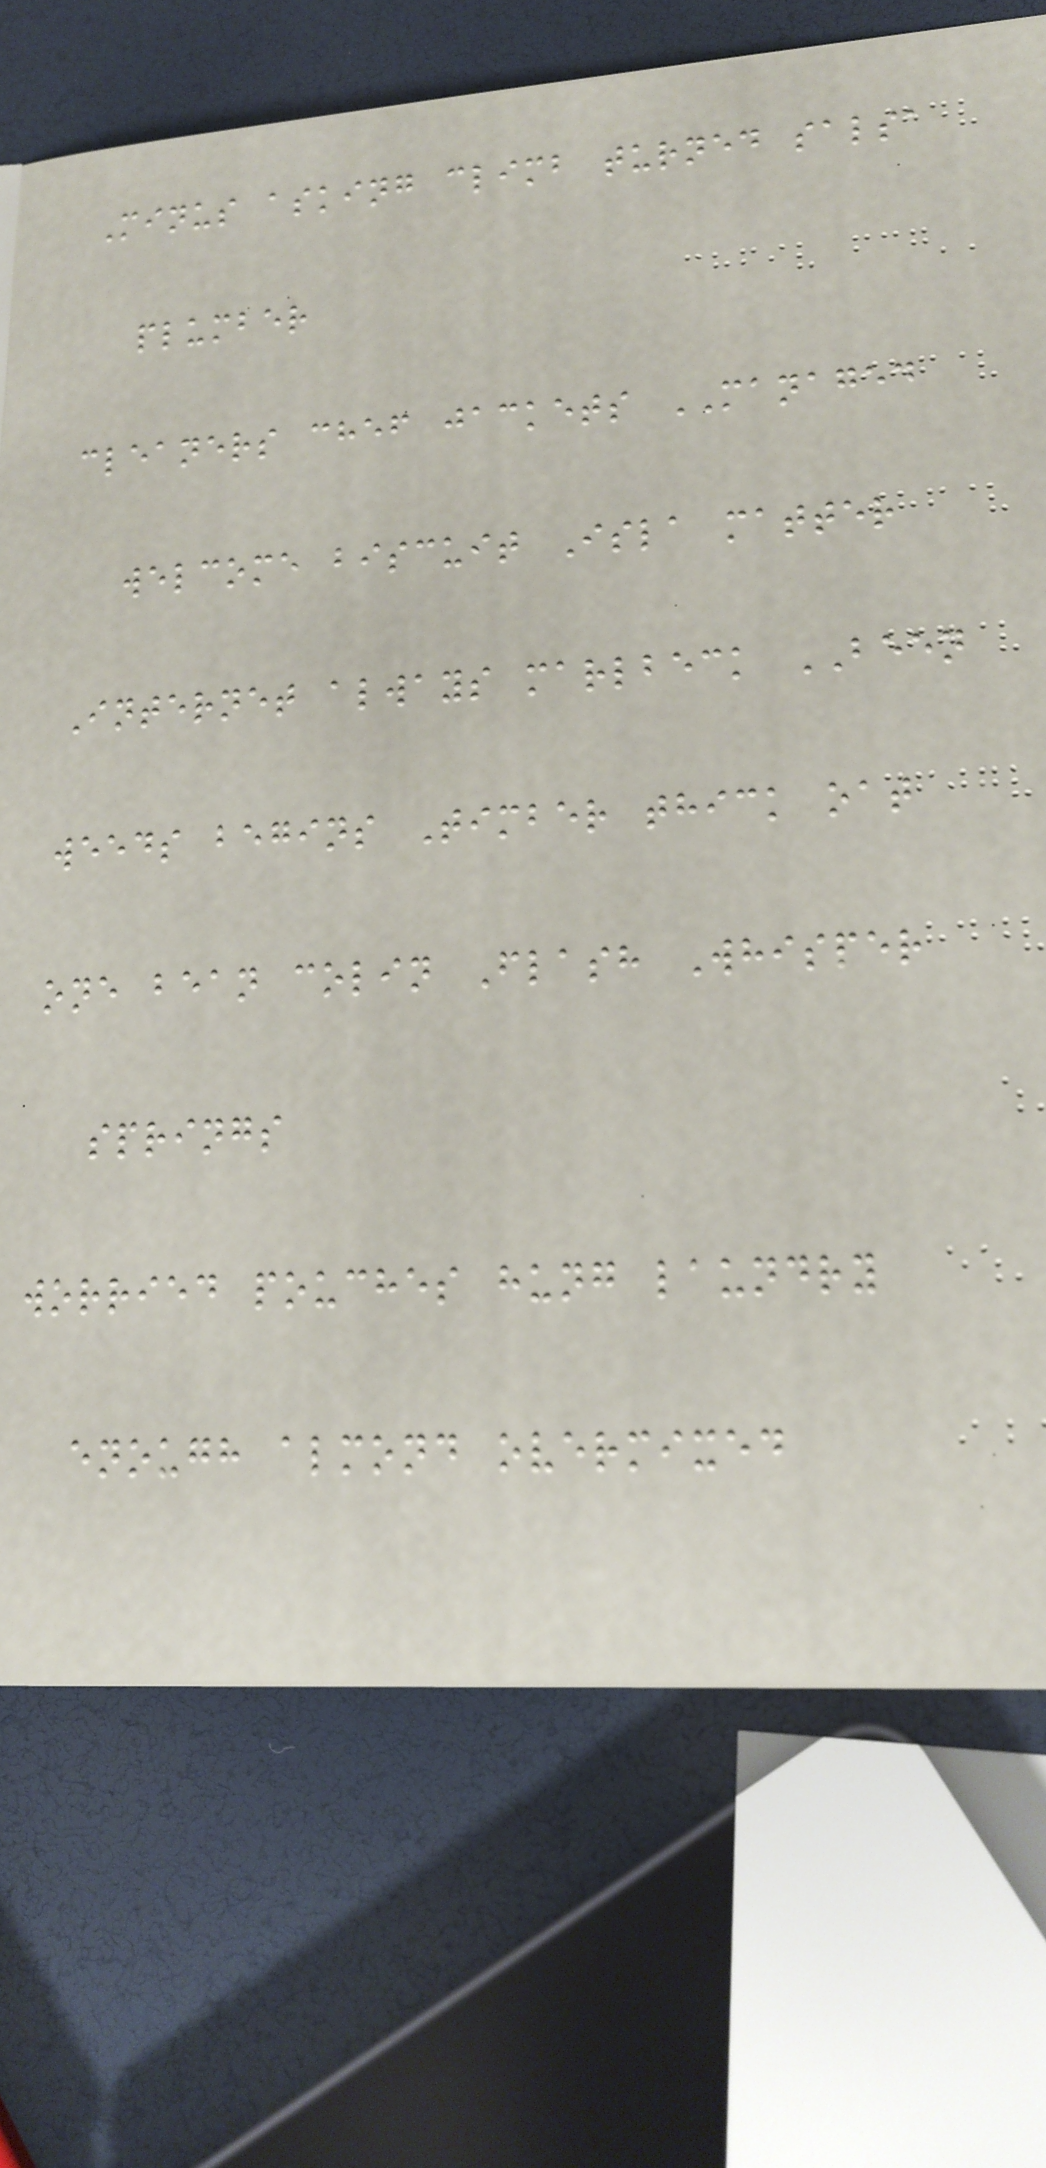Minus asking climb turned salsa
plumber
cleaners chef jackets MANAGED
welcome biscuit Isla matter
Internet always marlbeck BEEN
weeds begins Timber thick oat
one bean colin Flash Whisper
springs
worried pouches hung laundry
enough almond overmixed
